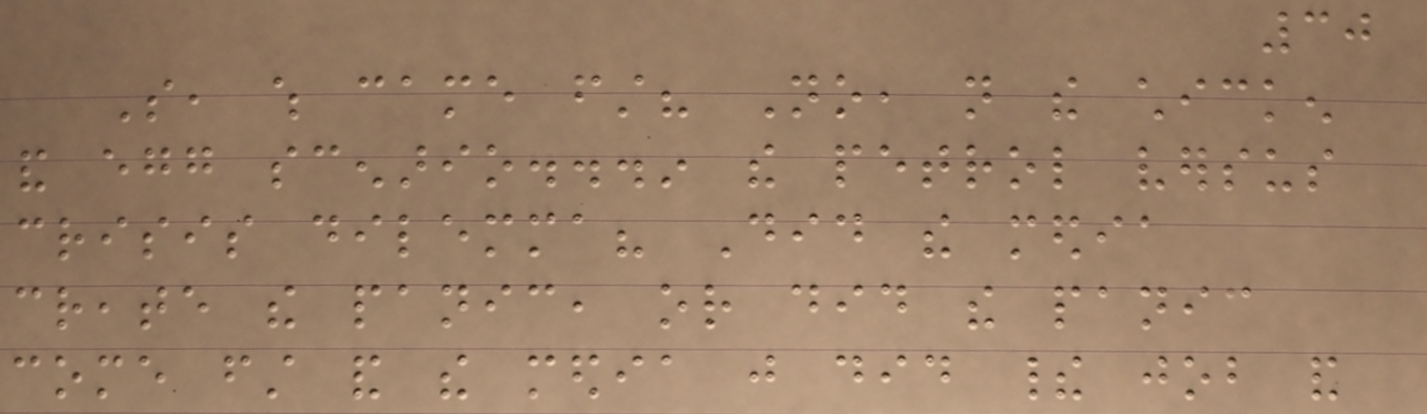30
So, which came first? No, not the chicken
and egg scenario...in the petrol versus
crisis dilemma? Did the media
create the panic, or did the panic
come first and the media just did their job and
